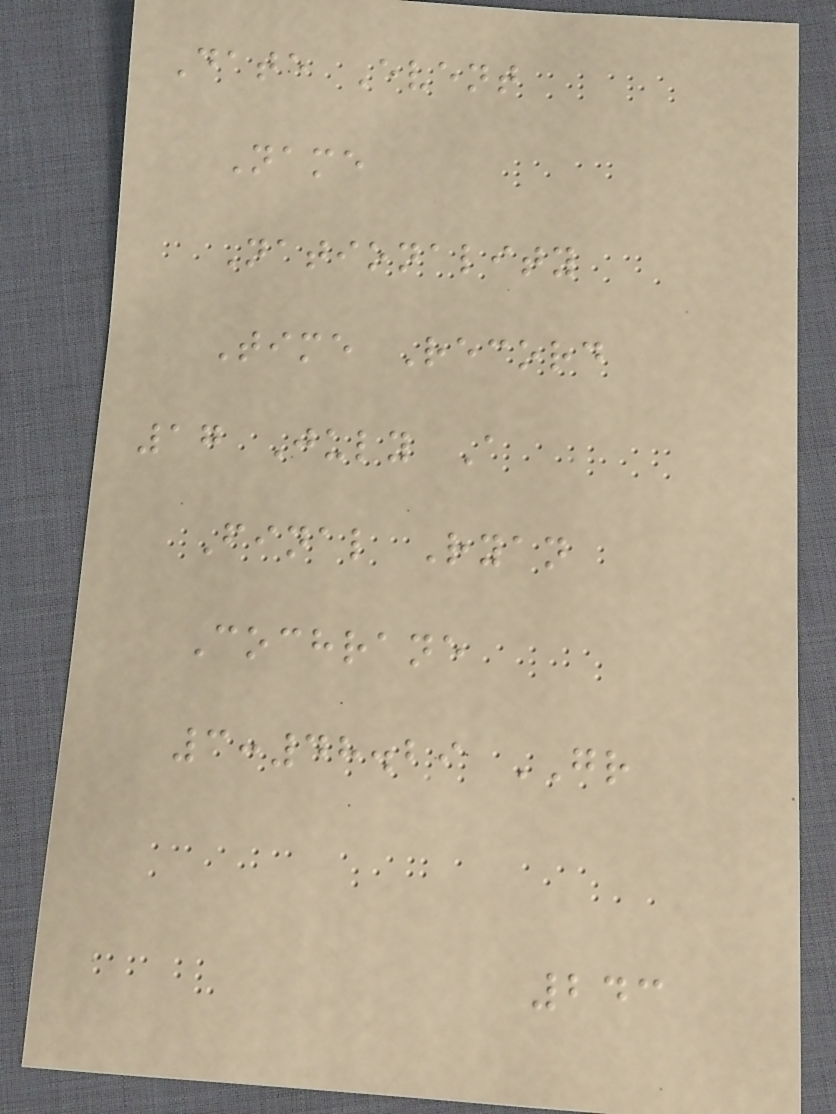Date Event
Name
Nationality
Time Record
17 July A
Final Ryan
Cochrane
3:48.29 GR
243
